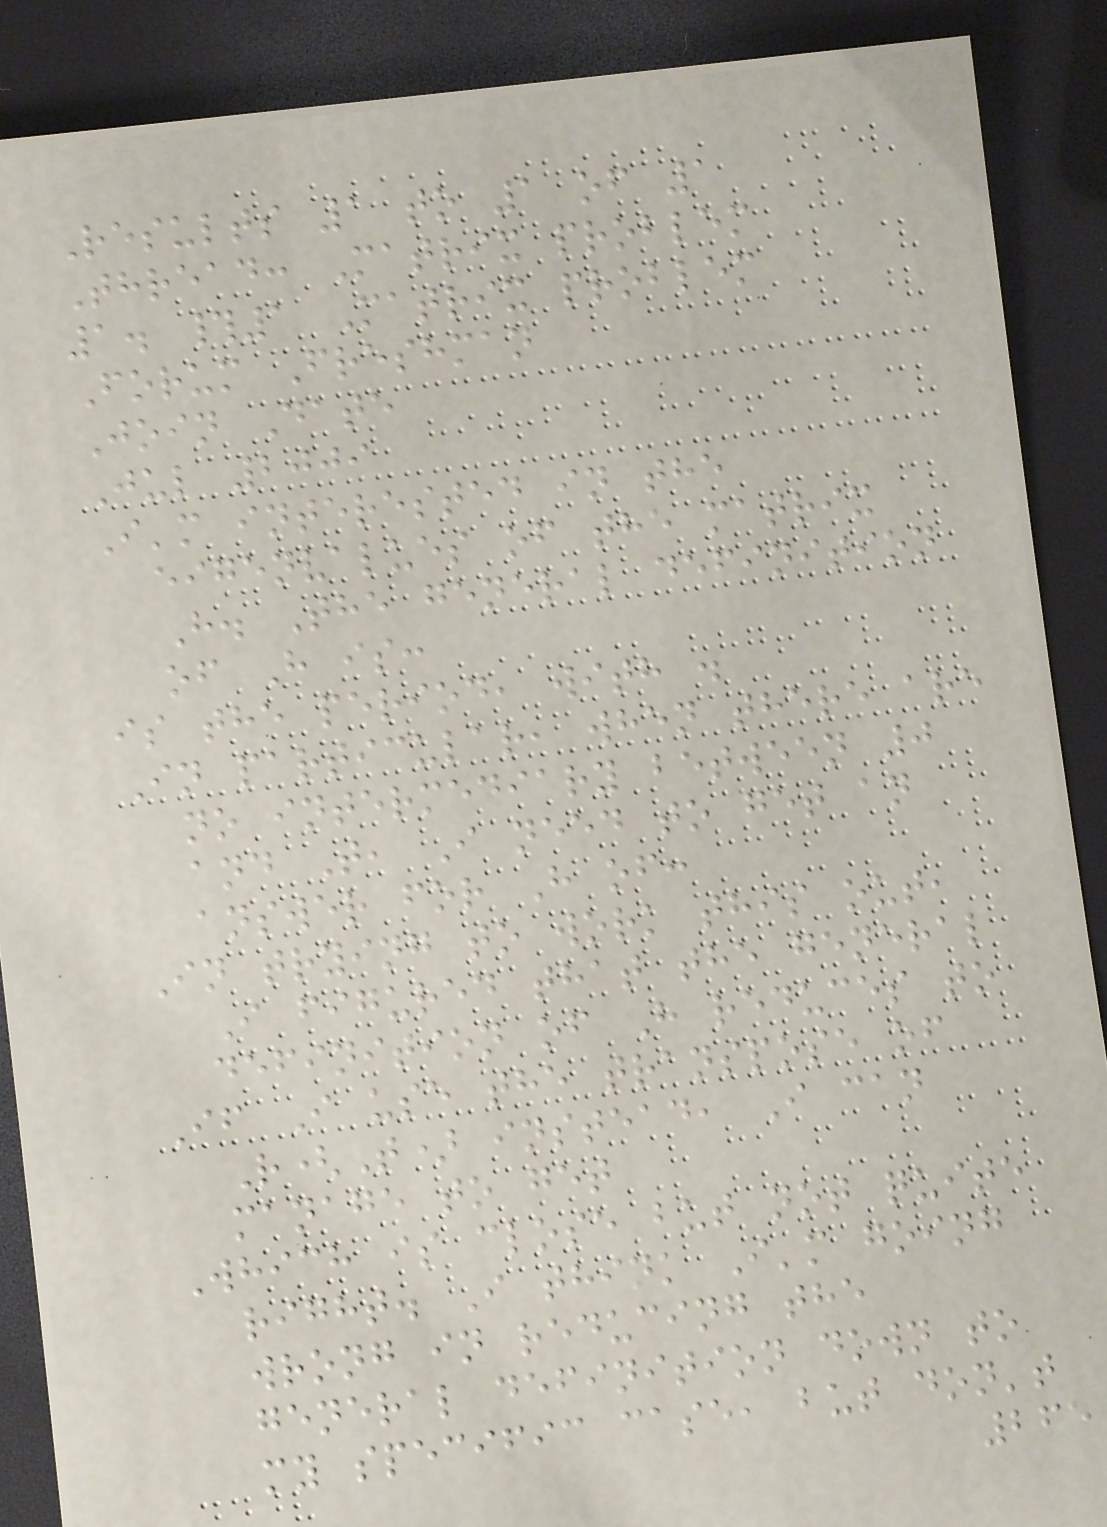Results 1 to 1 of 1
Thread: Matrix problem
1. #1 Matrix problem
Forum Freshman
Join Date
Jul 2009
I'm interested in the
eigenvalues of the matrix
H. The general definition
of H is:
is the period, with .
In particular, when there are
no intermediary between 0
and T, I need to get an
answer for H of:
In trying to work this out,
I figured that the general
definition of H reduces to
If I use the transpose of
R(T) instead, I can
manage to get
Which is close but not quite
right. I think I'm going
wrong in reducing the
general definition down to
my specific case, but don't
265
